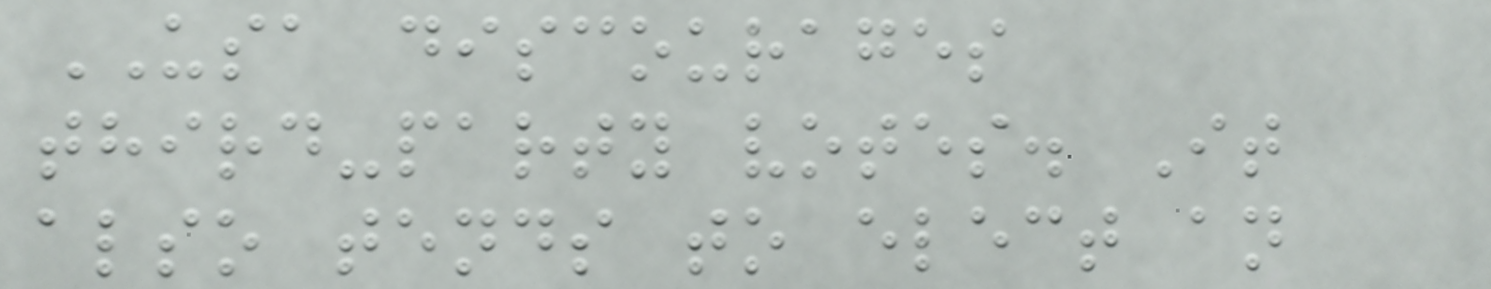USA discourages
third-party votes. It
also tends to elect an
